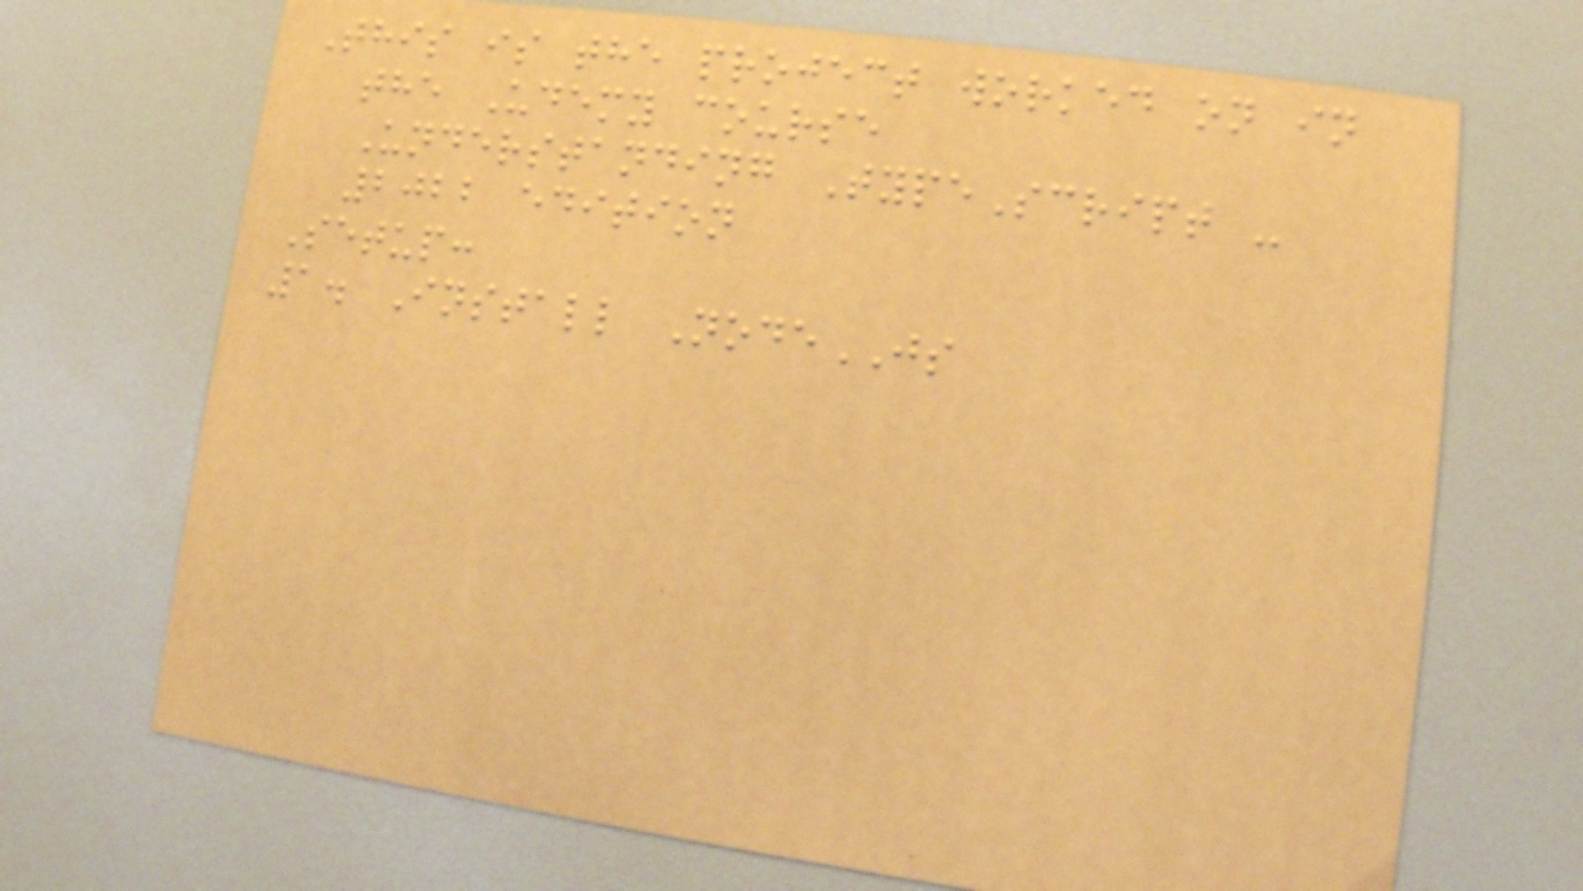This is the project worked on in
the Udemy course
Understanding TypeScript -
2022 edition
Setup:
1. Install NodeJS
